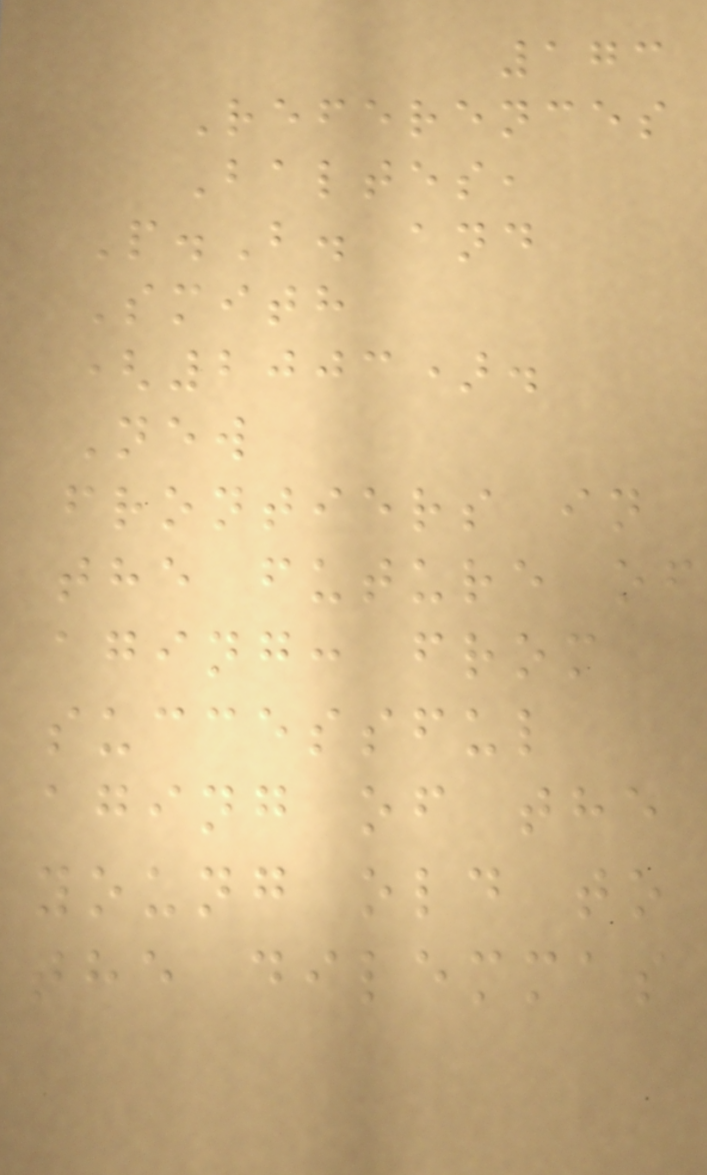173
References
Baltes,
P.B. and
Smith
(2003).
New
frontiers in
the future of
aging: from
successful
aging of the
young old to
the dilemmas
